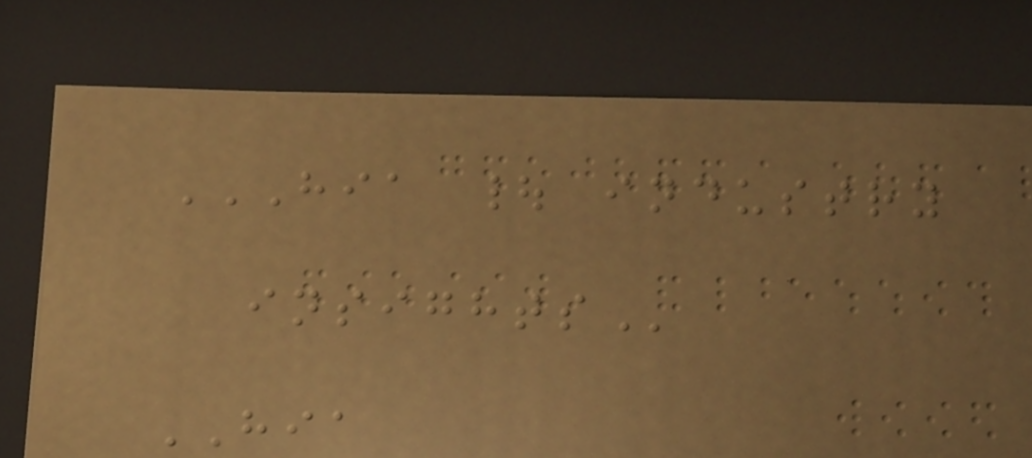HIA | INDUSTRY
INSIGHTS
HIA
